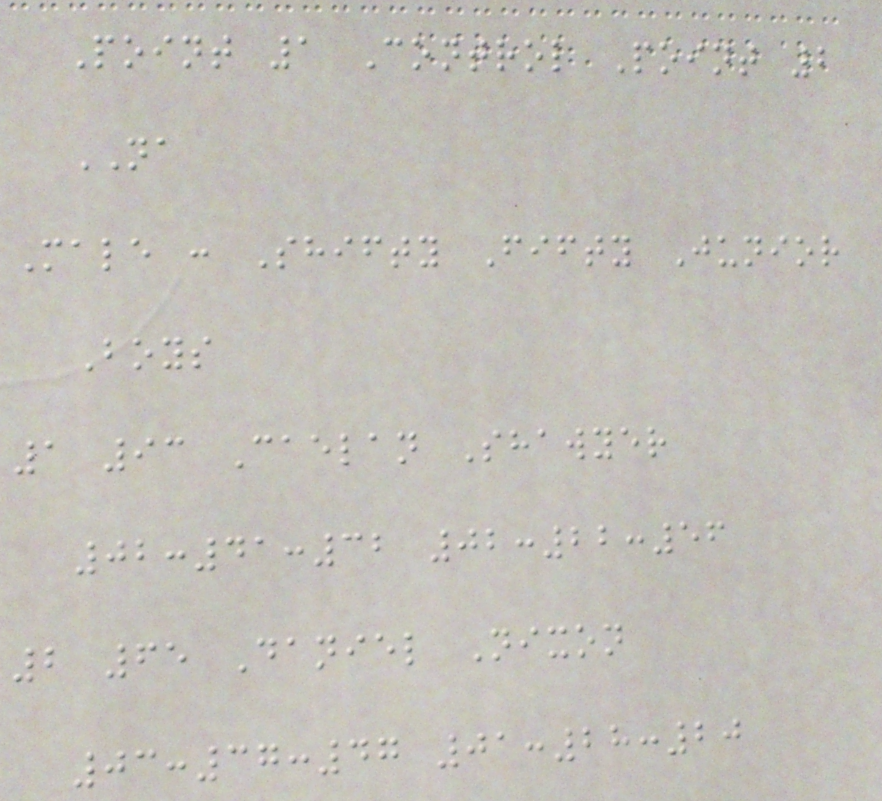Point 1 Control Point 2
NA
Male : Shifty Fifty Junior
Boys
1 93 Caelan Shawyer
02:41:32 02:22:56
2 65 Daniel Nixon
03:37:47 01:28:20
